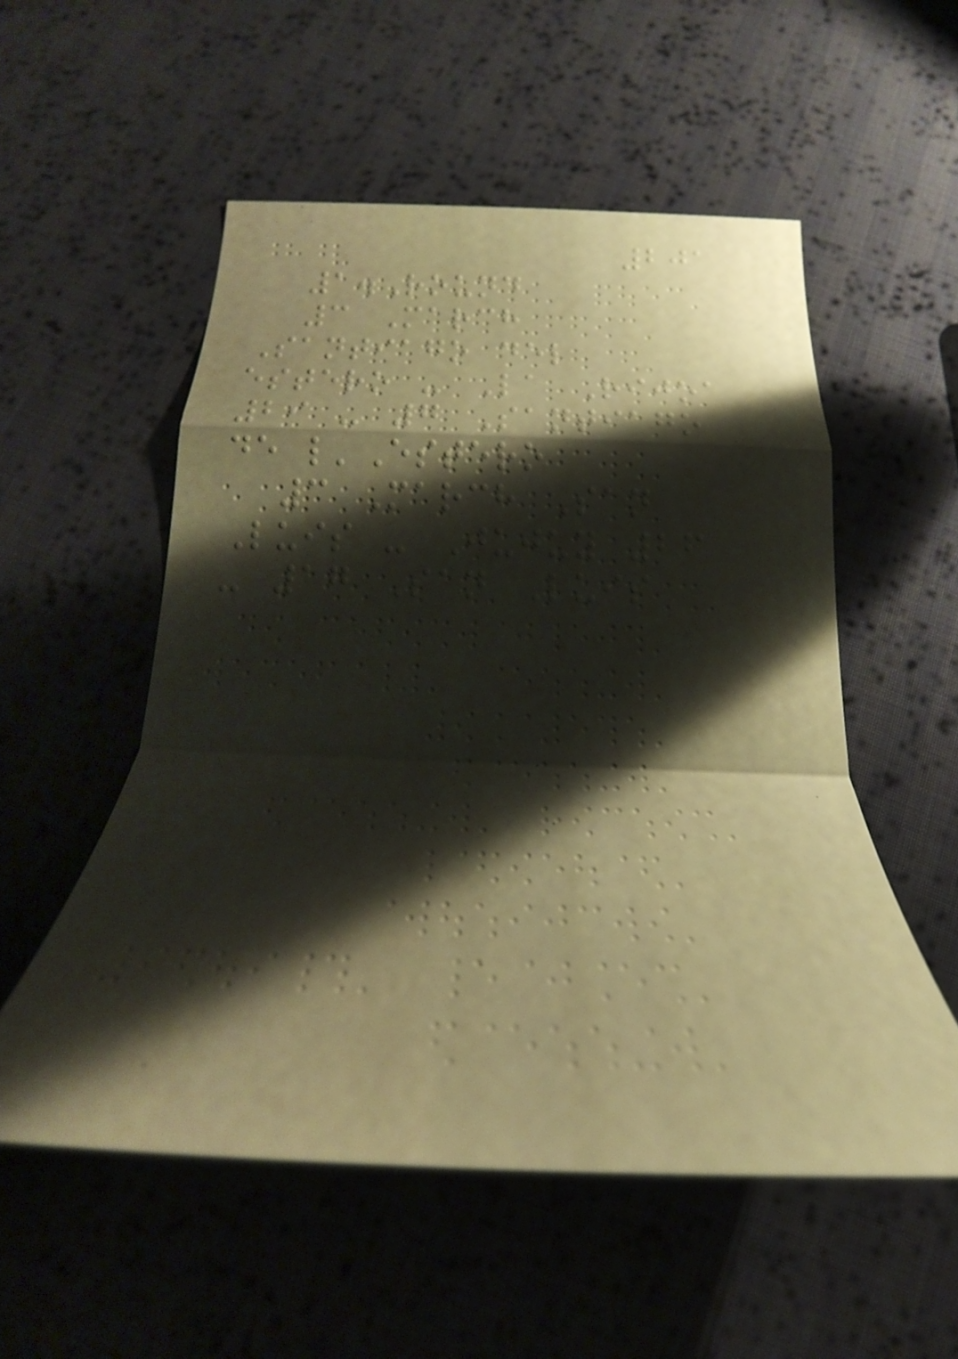201
1.Round
3 March
Santiago del
estero - La Rijoa
29 - 7 Santiago
de l'Estero
3 March San
Luis - Jujuy 26
- 17 San Luis
